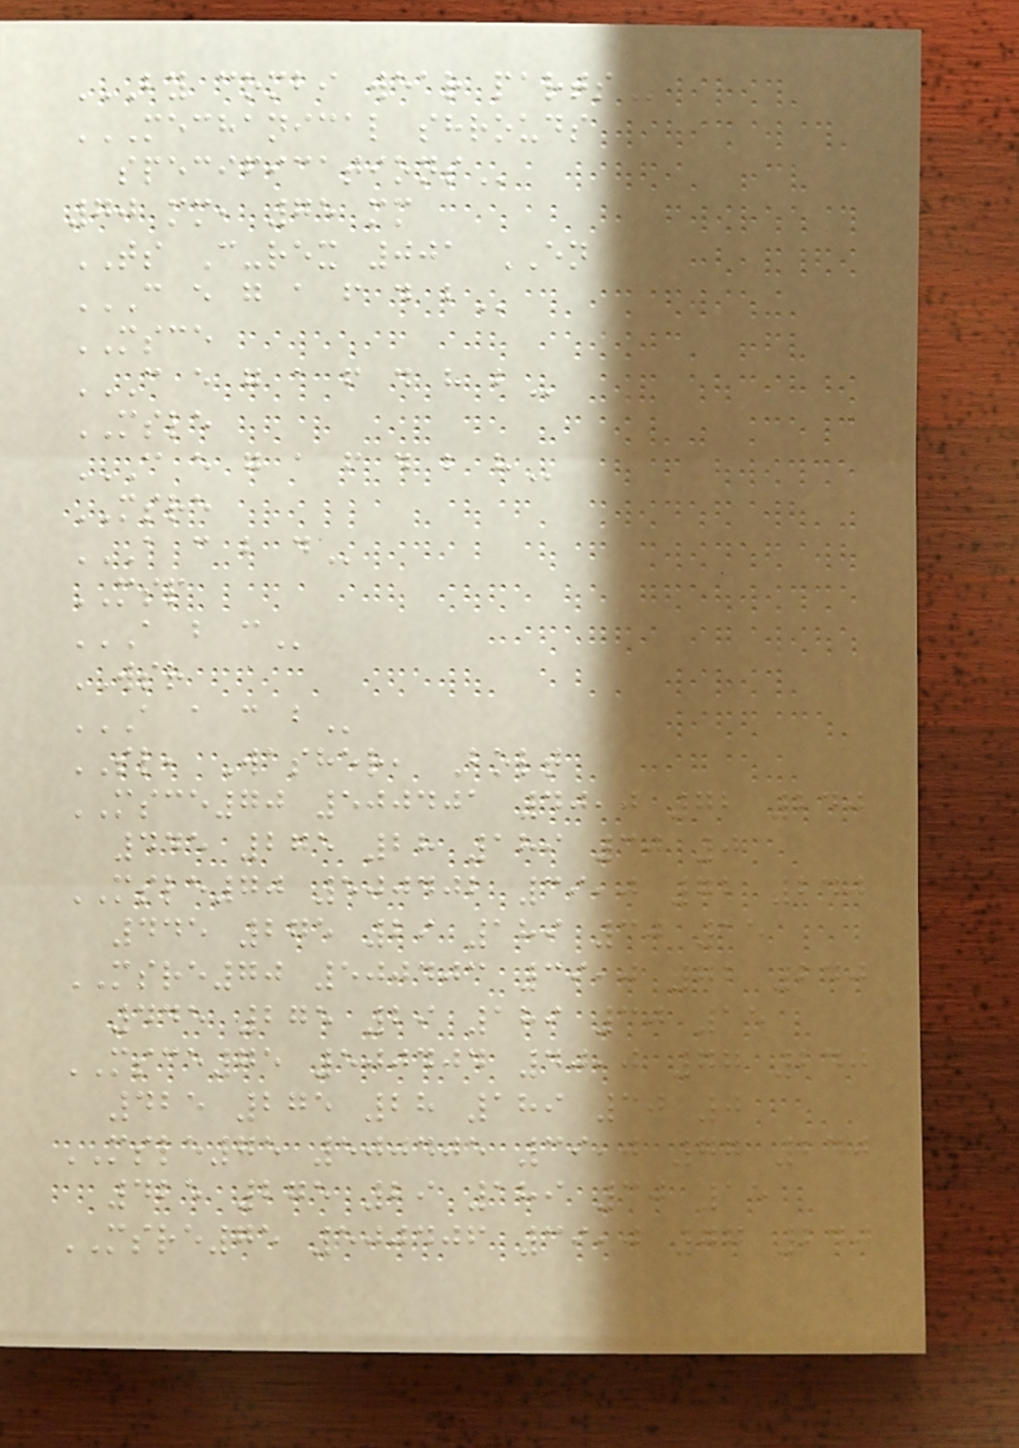BY COMBI WEAR PARTS
MECHANICAL SHROUDS
SPECIFICATIONS
70 mm, 75 mm
TS C-rex 001 EN
C E G A F D B
MSCE
C E G A F D H B
MSLE
C E G A F D B H
MSRE
A C B D
MSP
A B C
WSR
A A C B
SL, Washer, Bolt
MSCE70 500401 40,0 72 240
445 275 28 189 30 0
MSLE70 500402 39,0 72 240
445 275 29 189 30 15
MSRE70 500403 39,0 72 240
445 275 29 189 30 15
MSCE75 500404 40,0 77 240
425 275 28 189 30 0
MSLE75 500405 39,0 77 240
425 275 29 189 30 15
MSRE75 500406 39,0 77 240
